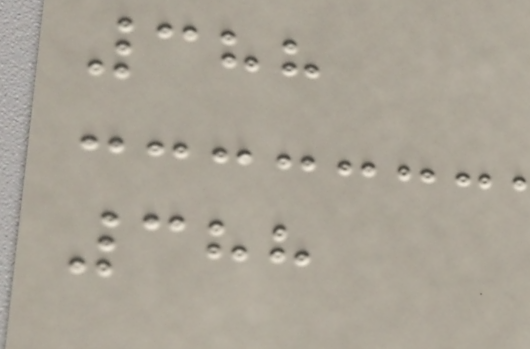388
388
